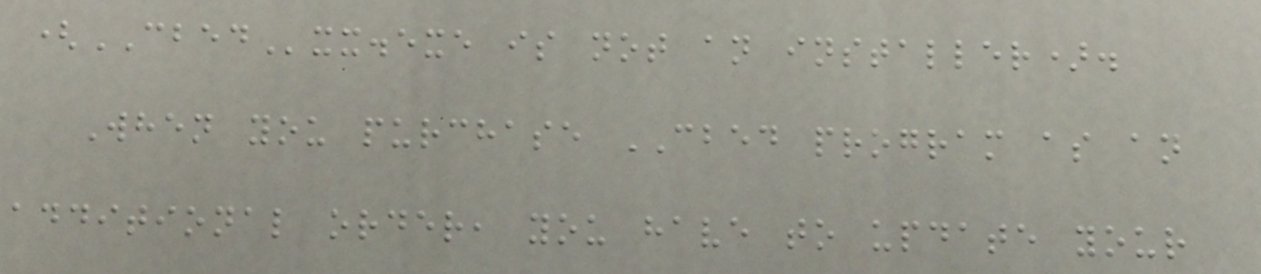(CBEDxx.exe is not an installer).
When you purchase CBED program as an
additional order, you have to update your
